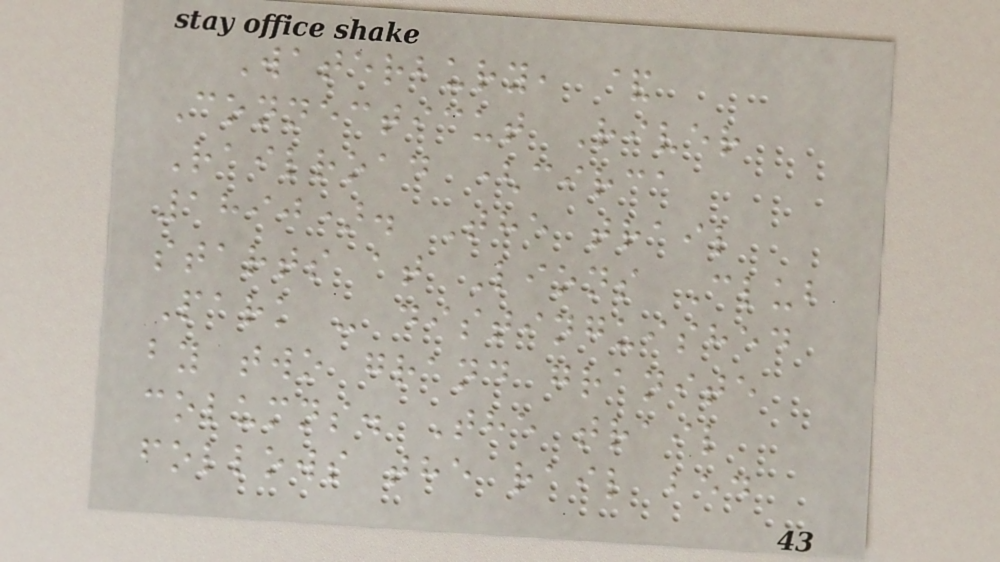Waterbury, &
Connecticut River
Railroad (circa
1890). The trail
starts at Lions Club
Park - distinguished
by two grand granite
columns. The trail
follows the rail bed
